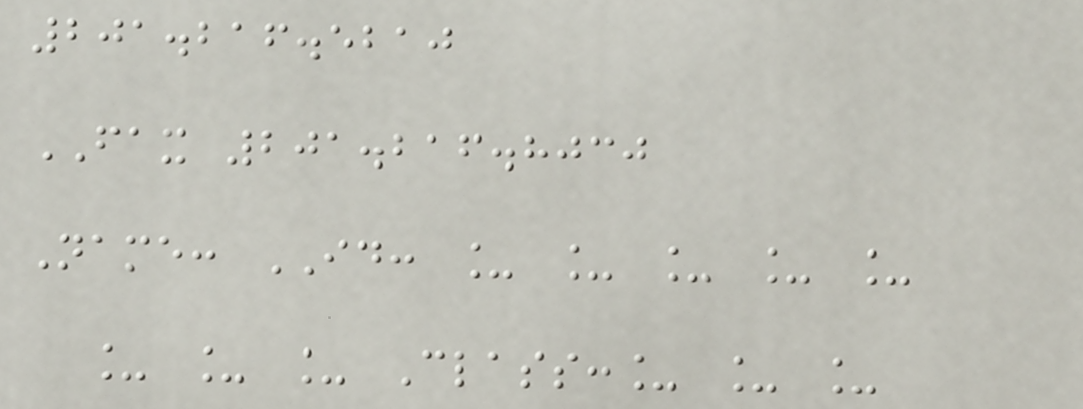201.216.5210
FAX 201.216.8030
Name: ID: _ _ _ _ _
_ _ _ Class:_ _ _
